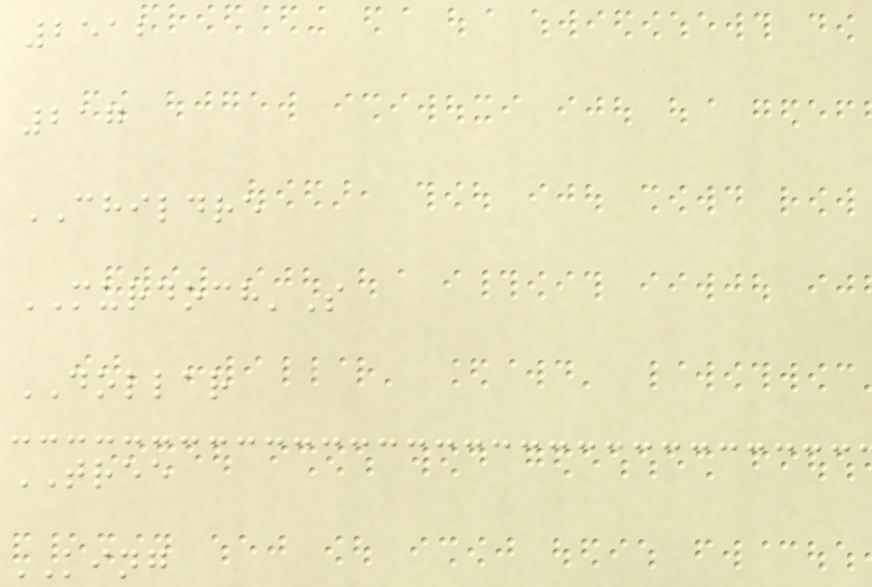2512
217
CHILDRE
MURDOCH'S
DOLLAR
TREE
KING
